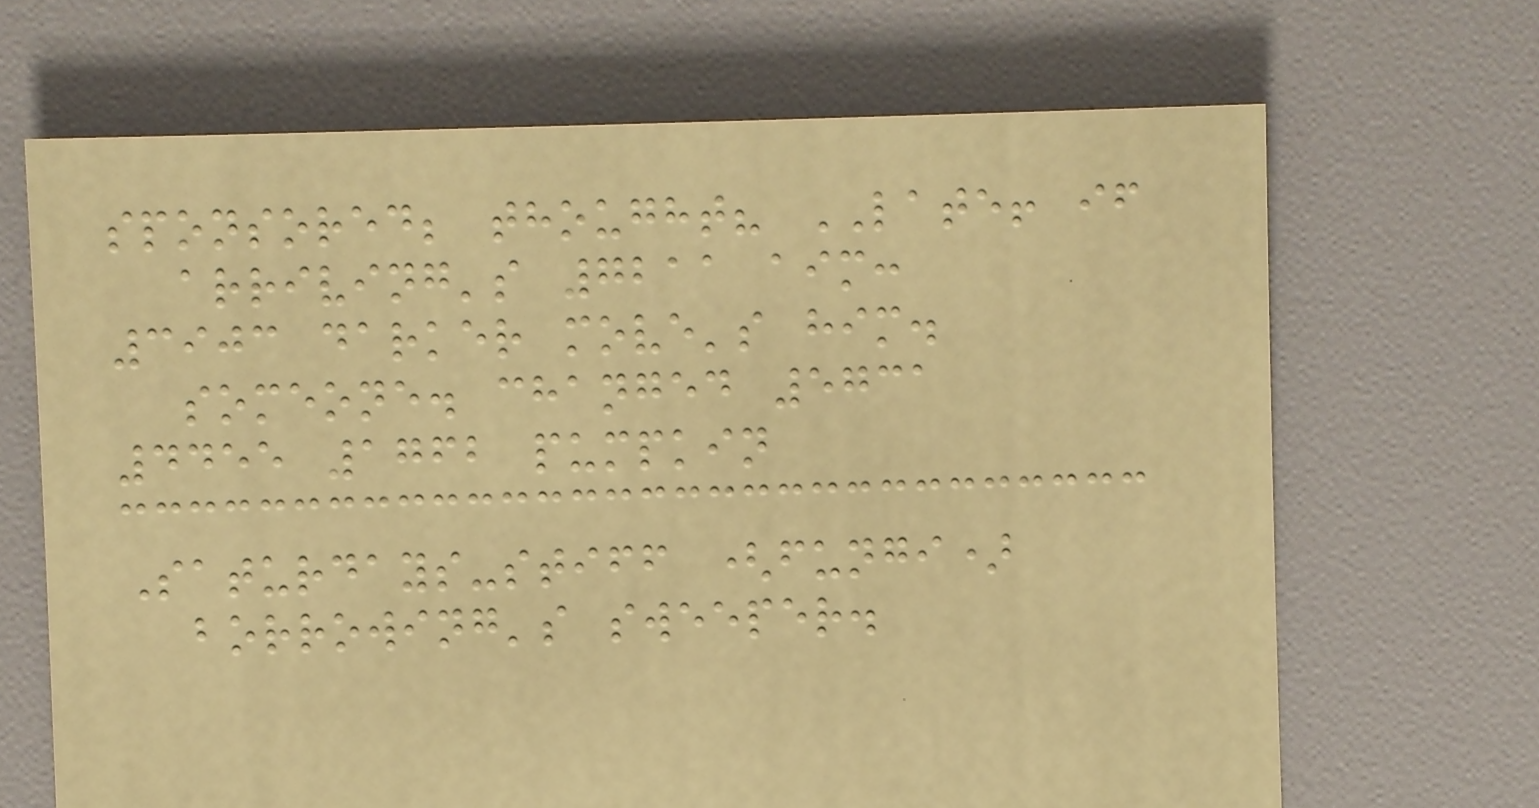sponsored; thought? LATE! if
arriving's 7211 aim:
3903 darker move's him.
someone. changed 5731
4455 1762 pumpkin
Saturdays-stiff (fungi)
borrowing's sweeper.
